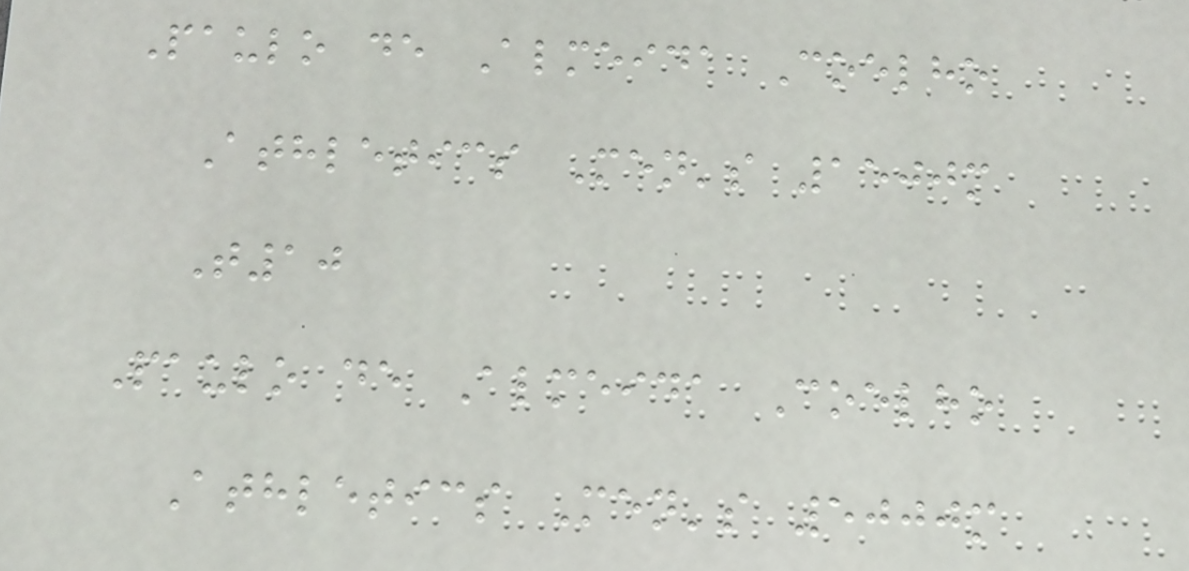Paulo de Almeida Coelho
Athletics Men's 1500m
T10
Paulo de Almeida Coelho
Athletics Men's 5000m
